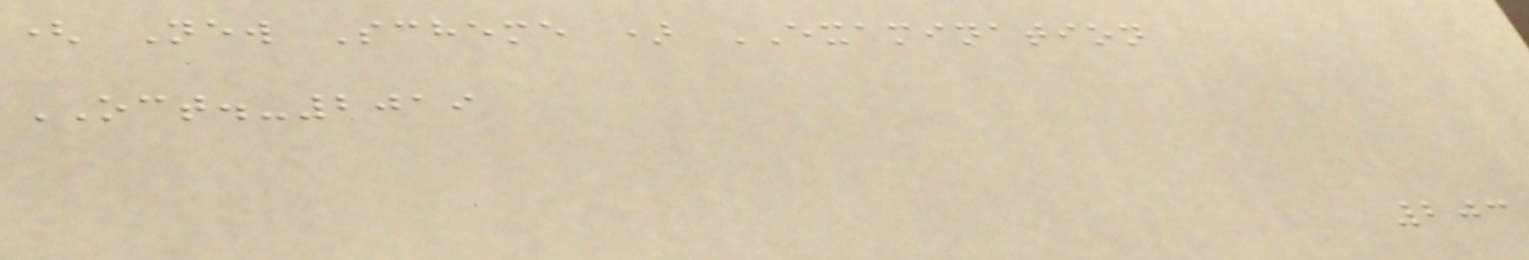( New Scheme ) EXAMINATION
OCT.-2019
203
